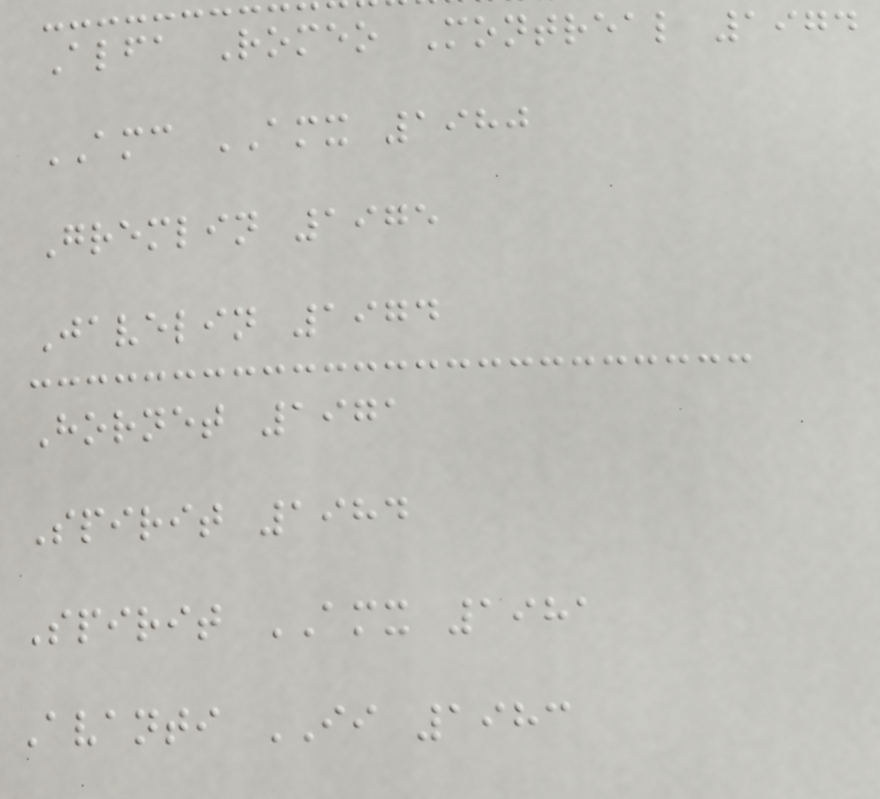Alfa Romeo Montreal 1974
AMC AMX 1980
Gremlin 1975
Javelin 1974
Hornet 1971
Spirit 1984
Spirit AMX 1981
Avanti II 1983
